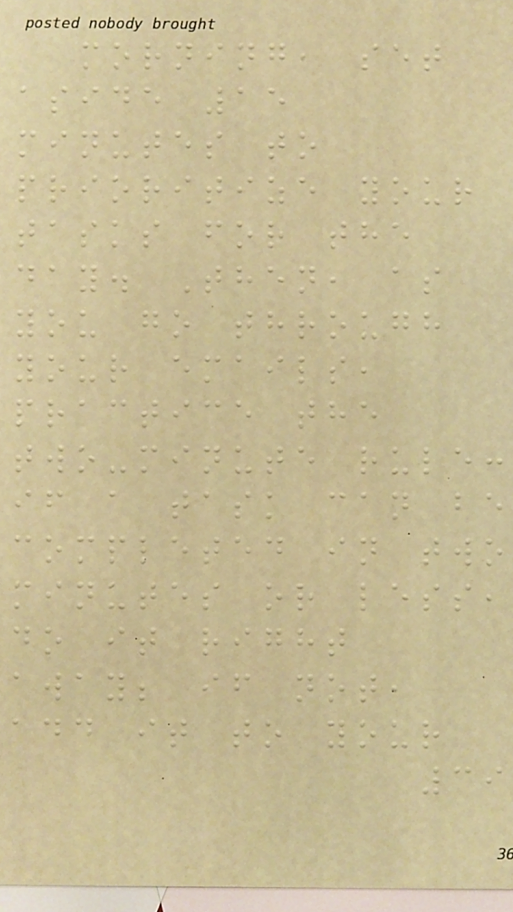morning, set
aside 15
minutes to
prioritize your
tasks for the
day. Then, as
you go through
your emails,
practice the
two-minute rule:
if a task can be
completed in two
minutes or less,
do it right
away; if not,
add it to your
39
